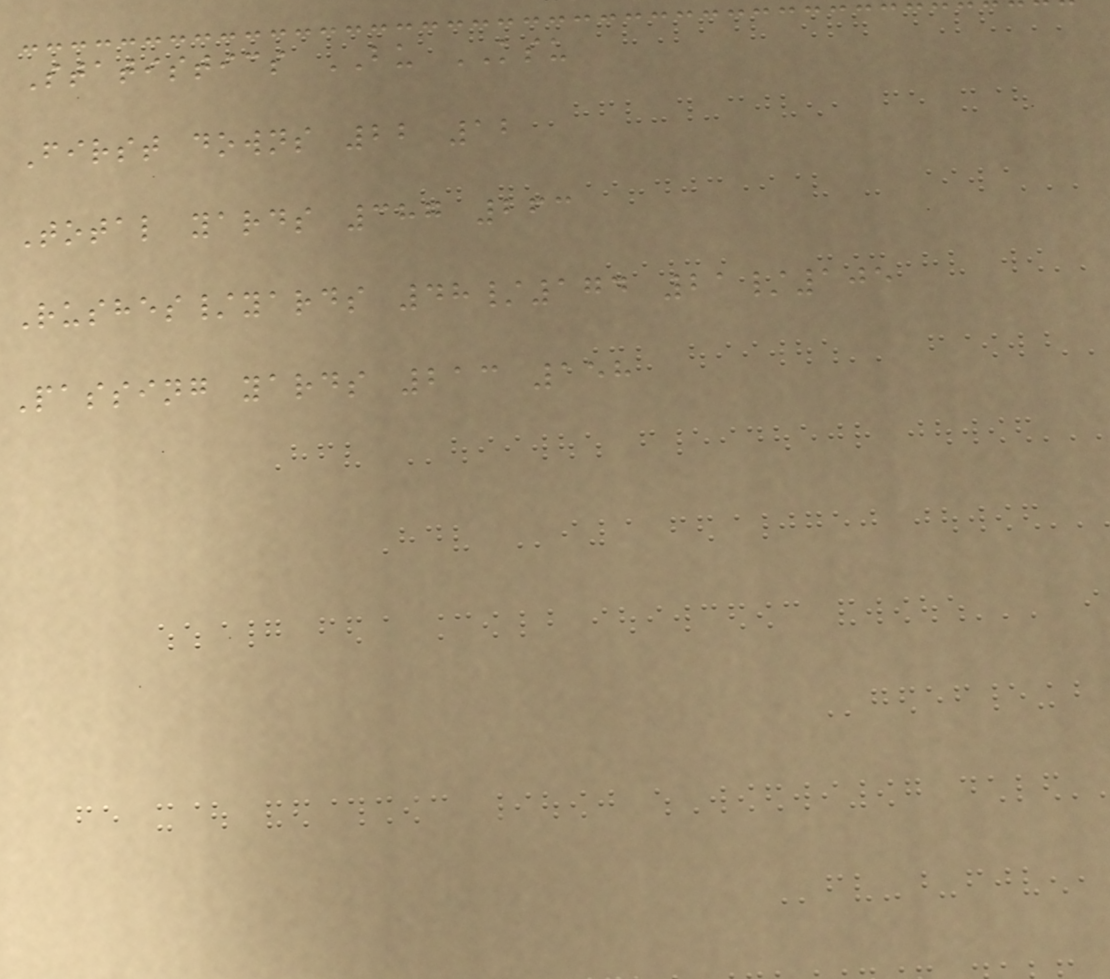Statistics BU KSU
First downs 22 12
Total yards 387 263
Rushes/yards 48/174 21/105
Passing yards 213 158
